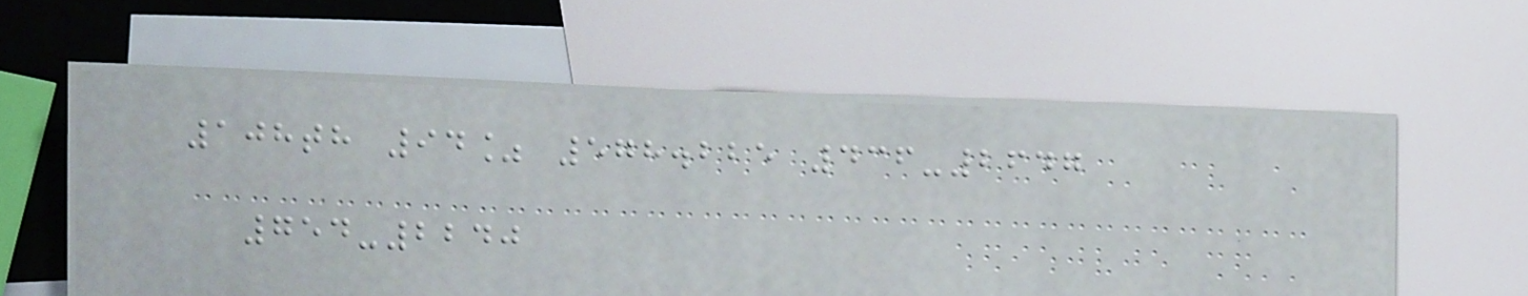108th 94% 578.225 436-2647
754-2240
